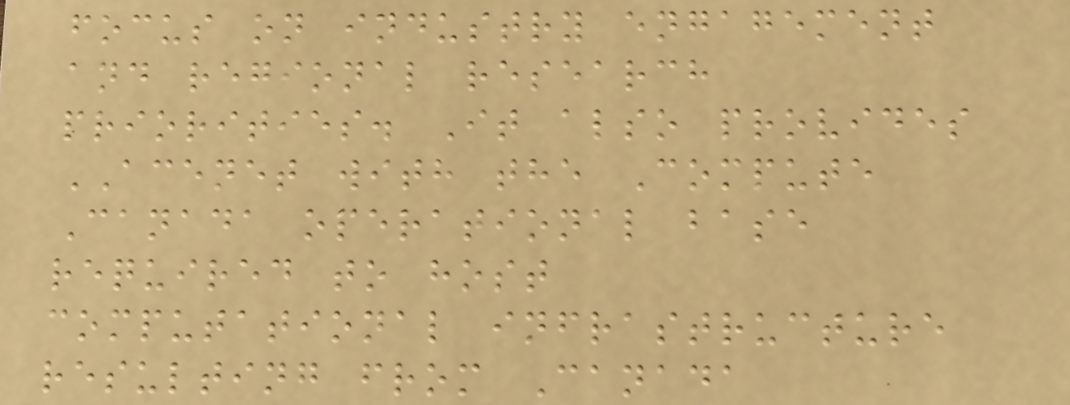focus on industry engagement
and regional research
priorities. It also provides
ACENET with the Compute
Canada operational base
required to host
computational infrastructure
resulting from Canada
